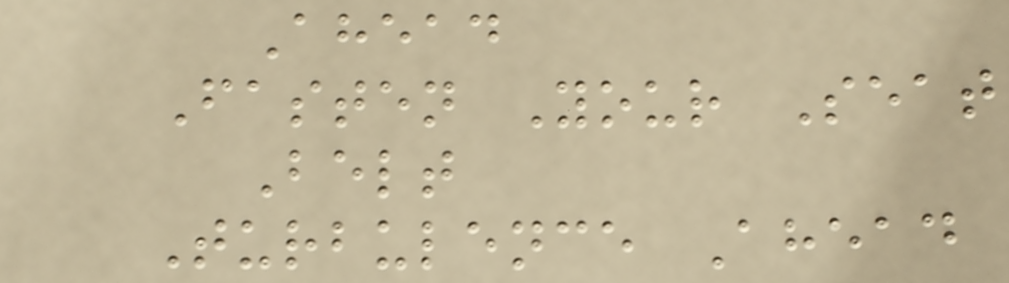Ahead
Fasten Your Seat
Belt
Turbulence Ahead
